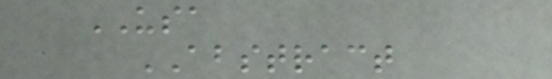USA
ABSTRACT
